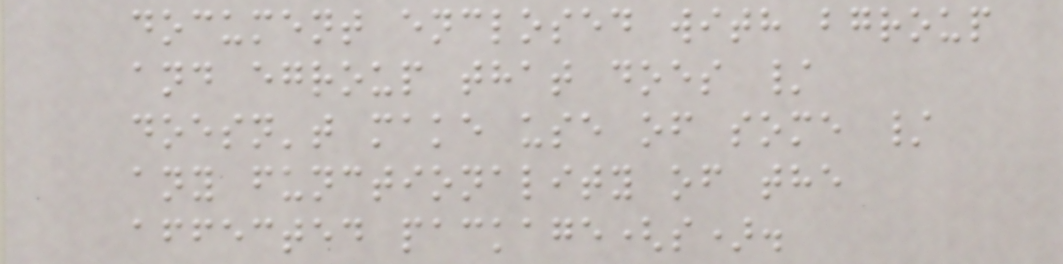document enclosed with bgroup
and egroup that does /
doesn't make use of some /
any functionality of the
affected package(s).
